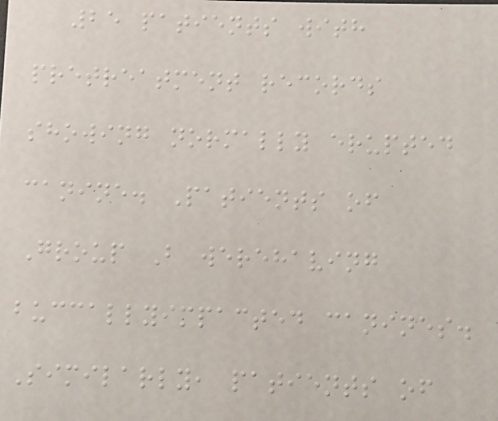25 patients with
pretreatment records
showing normally erupted
canine. Patients of
Group B werehaving
buccallyimpacted canines.
Similarly, patients of
